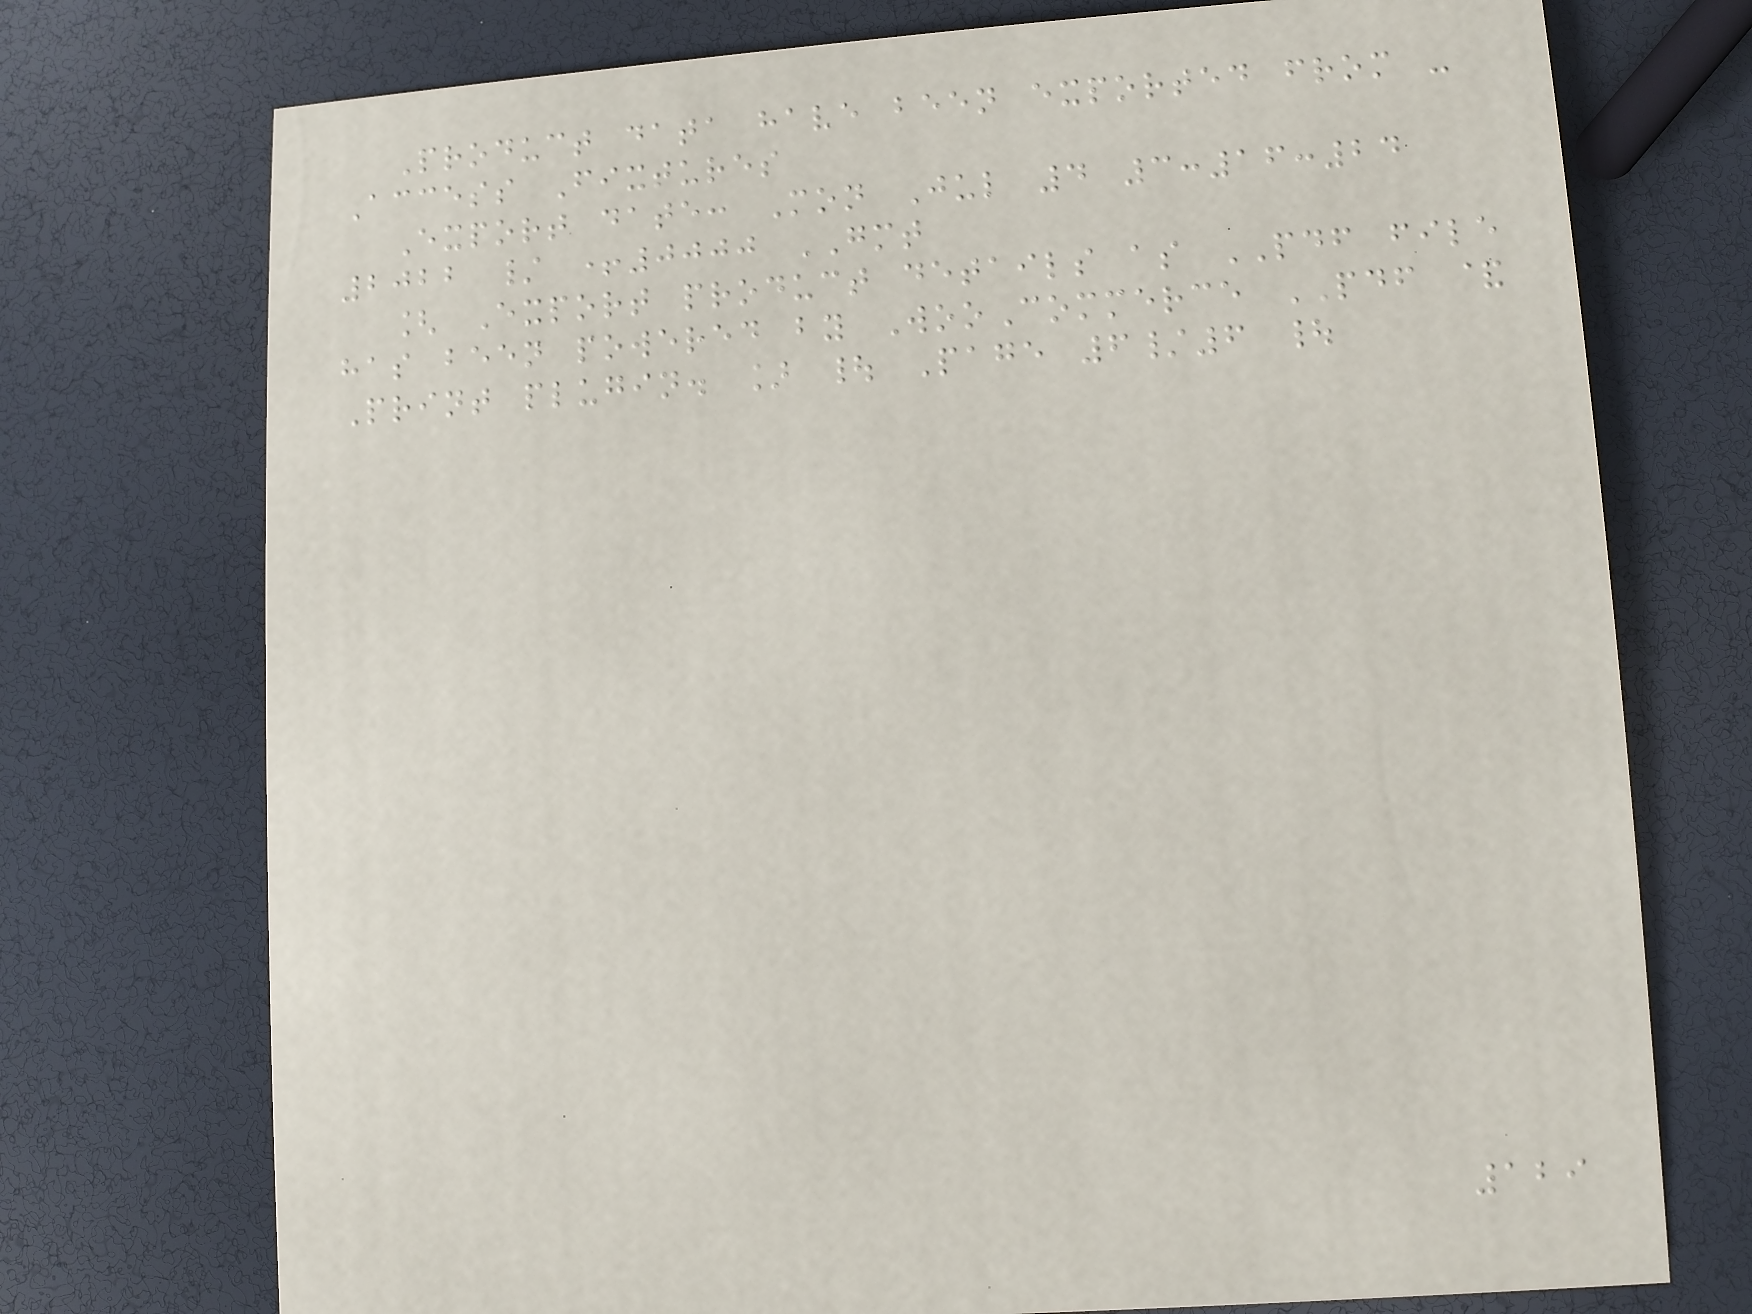Product data have been exported from -
Access Fixtures
Export date: Mon Jul 4 3:16:24
2022 / +0000 GMT
[ Export product details as PDF file
has been powered by WooCommerce PDF &
Print plugin. ] | Page 6/6 |
129
